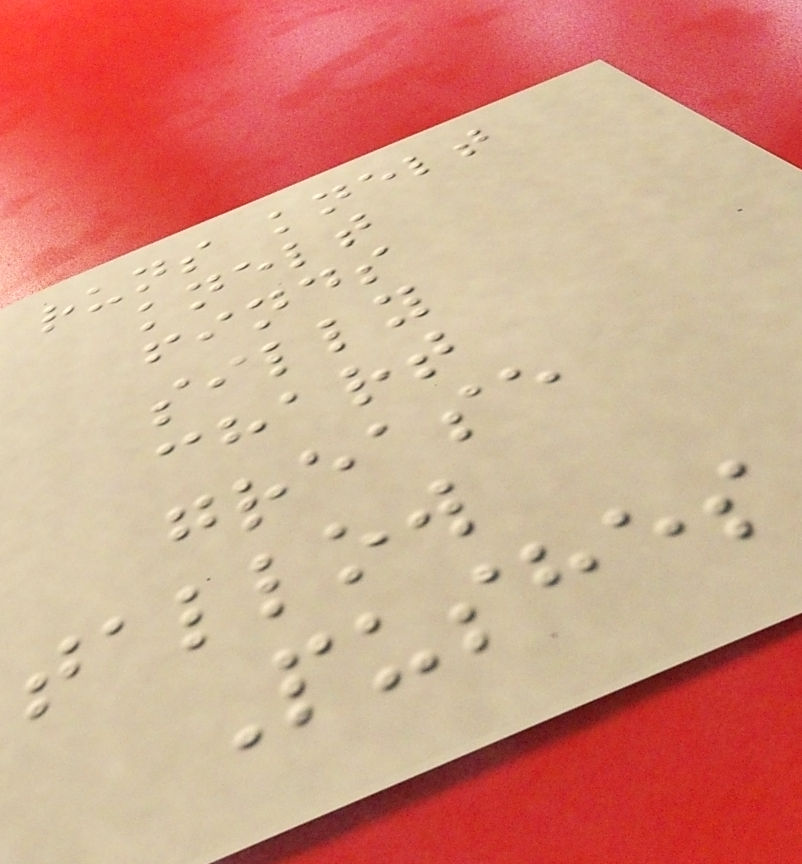runs knelt
knelt
finds
silly
chart
grease
tallow
Pushes
